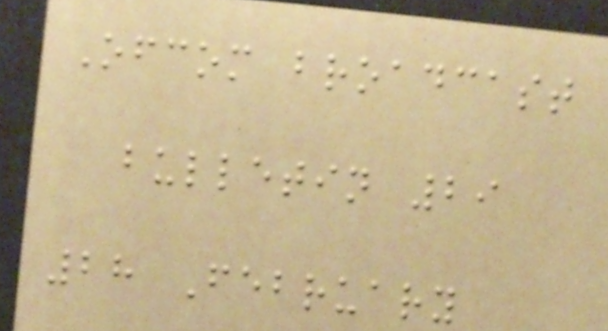Ofcom broadcast
bulletin 29
28 February
